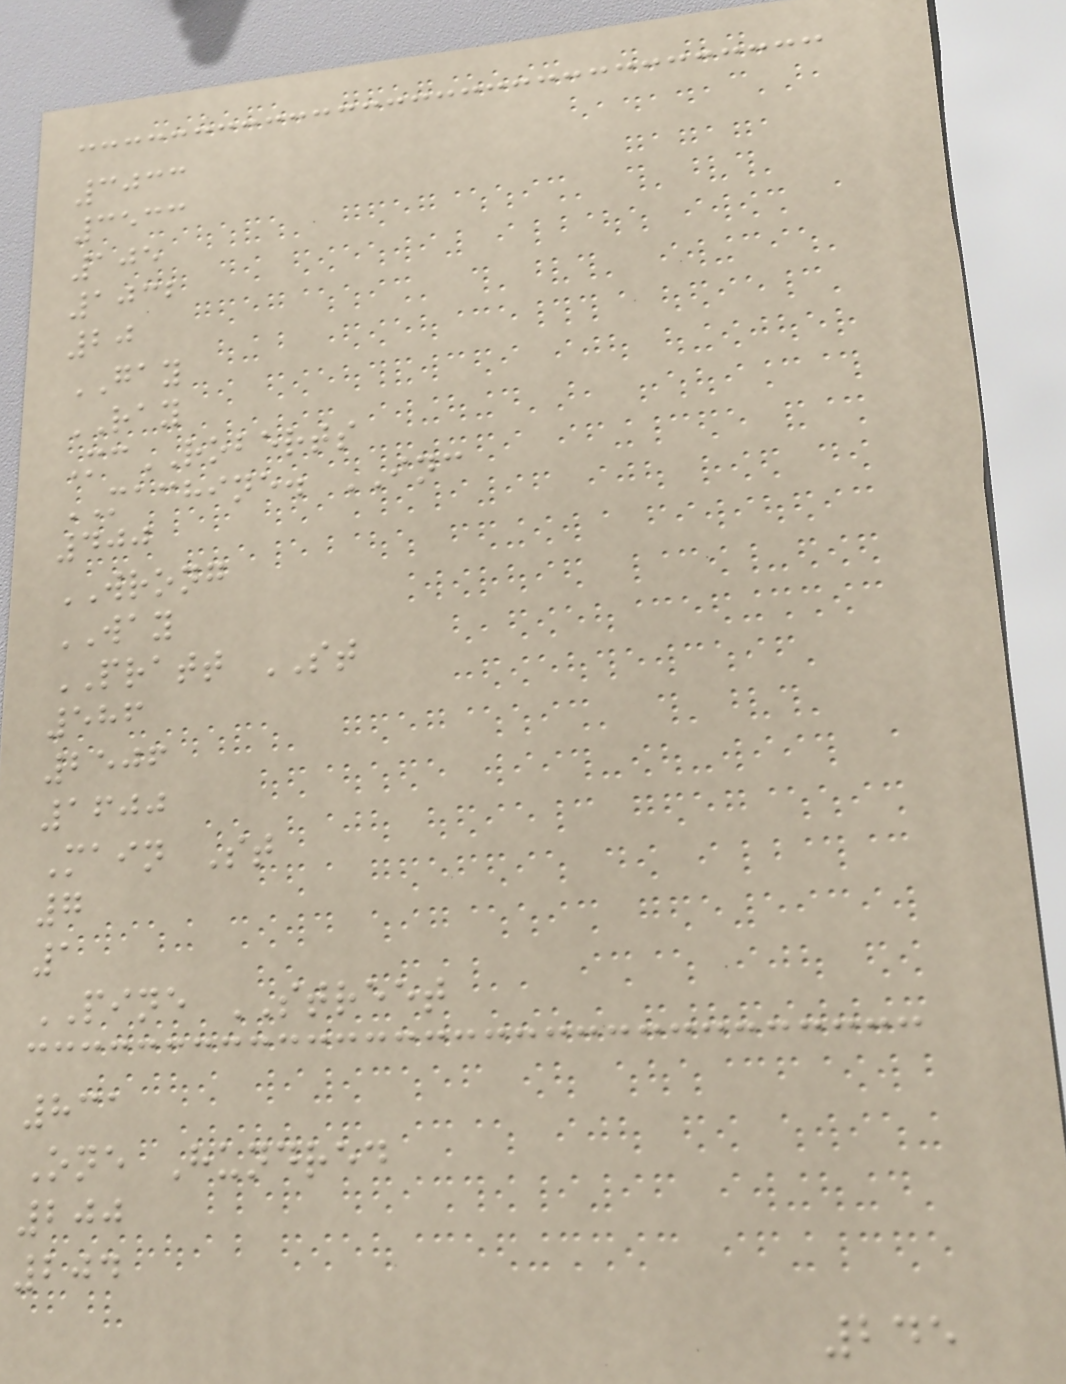3033
3533
105
1032
20
GAY
RAY
McROBERTS
MACHINE. INC
400
WRONG
WAY
PRATT ST
586
2506
1600
Main St
7
1
PINE STREET
831
One Hundred
200
204
245
